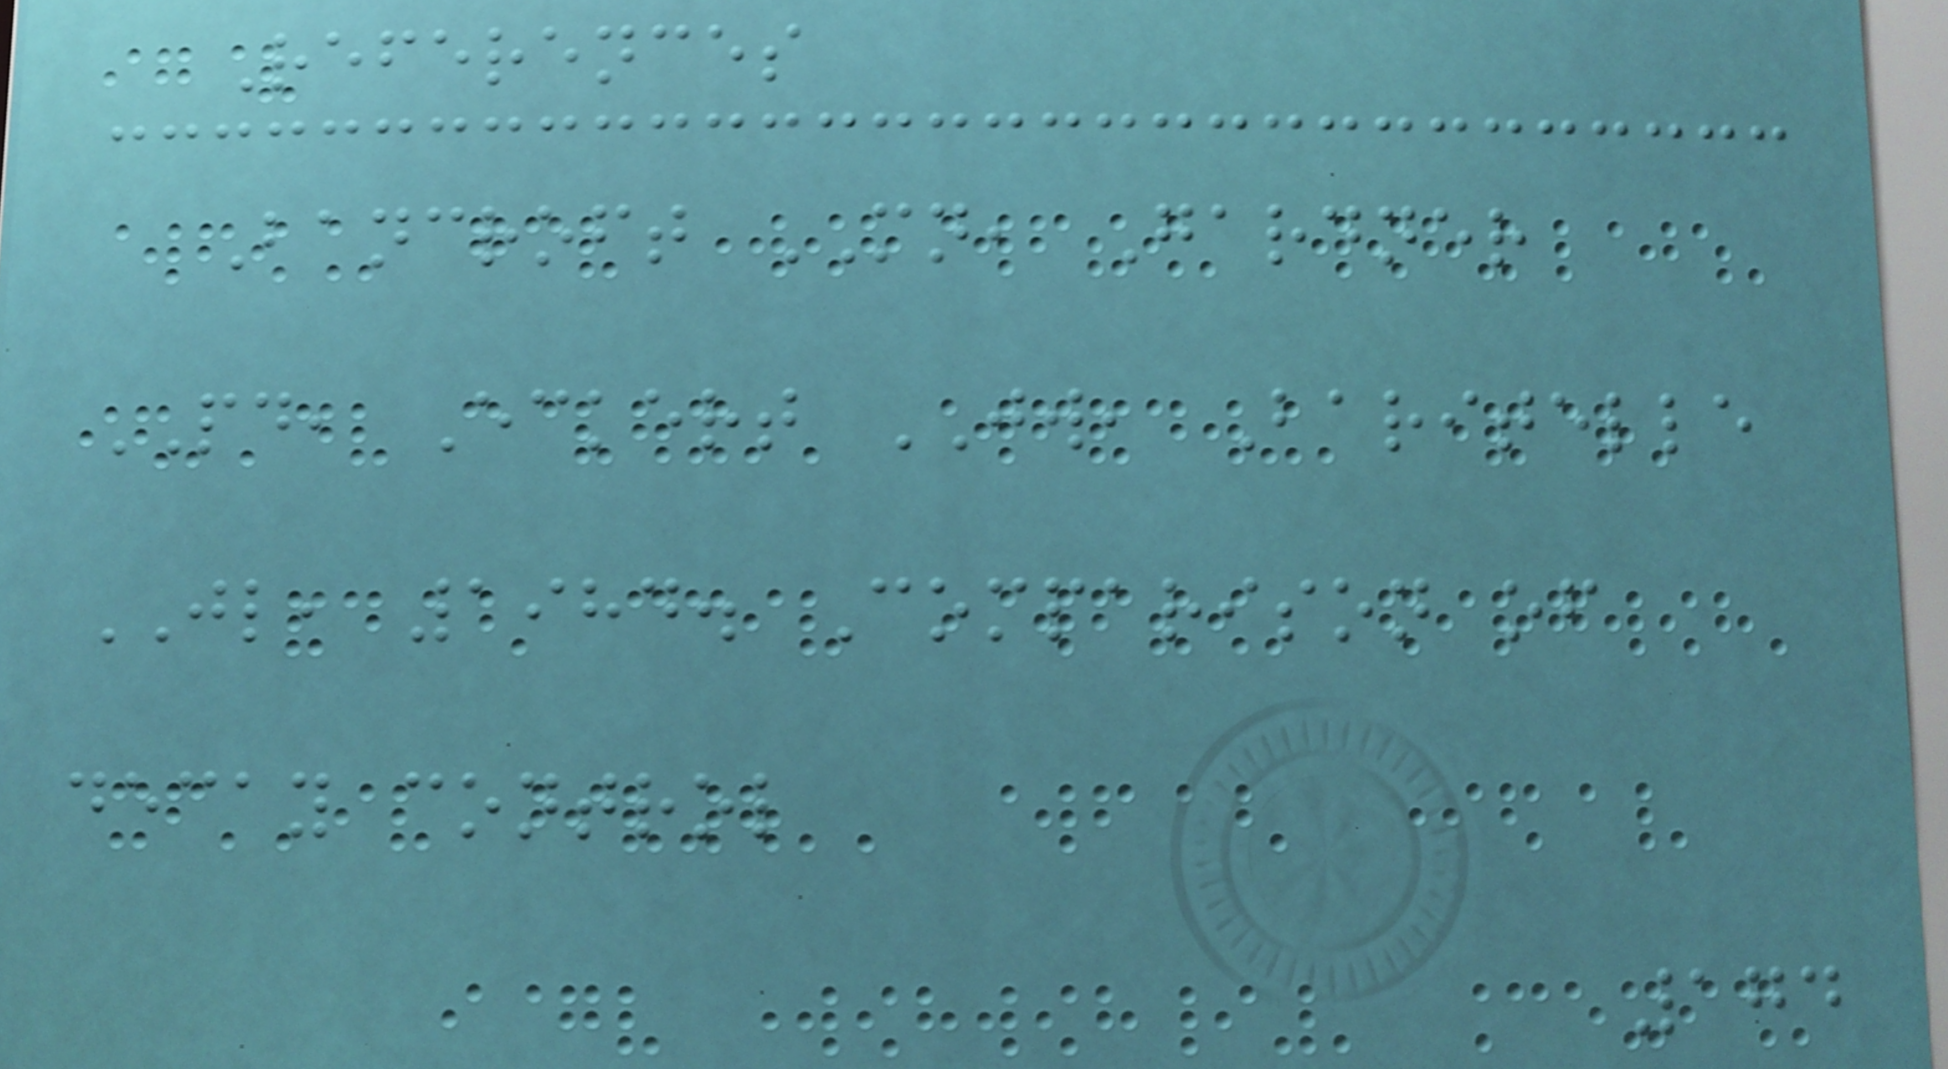References
Bancroft MN, Gardner
PD, Eckert JW, Baritelle
JL, 1984. Comparison of
decay control
174
